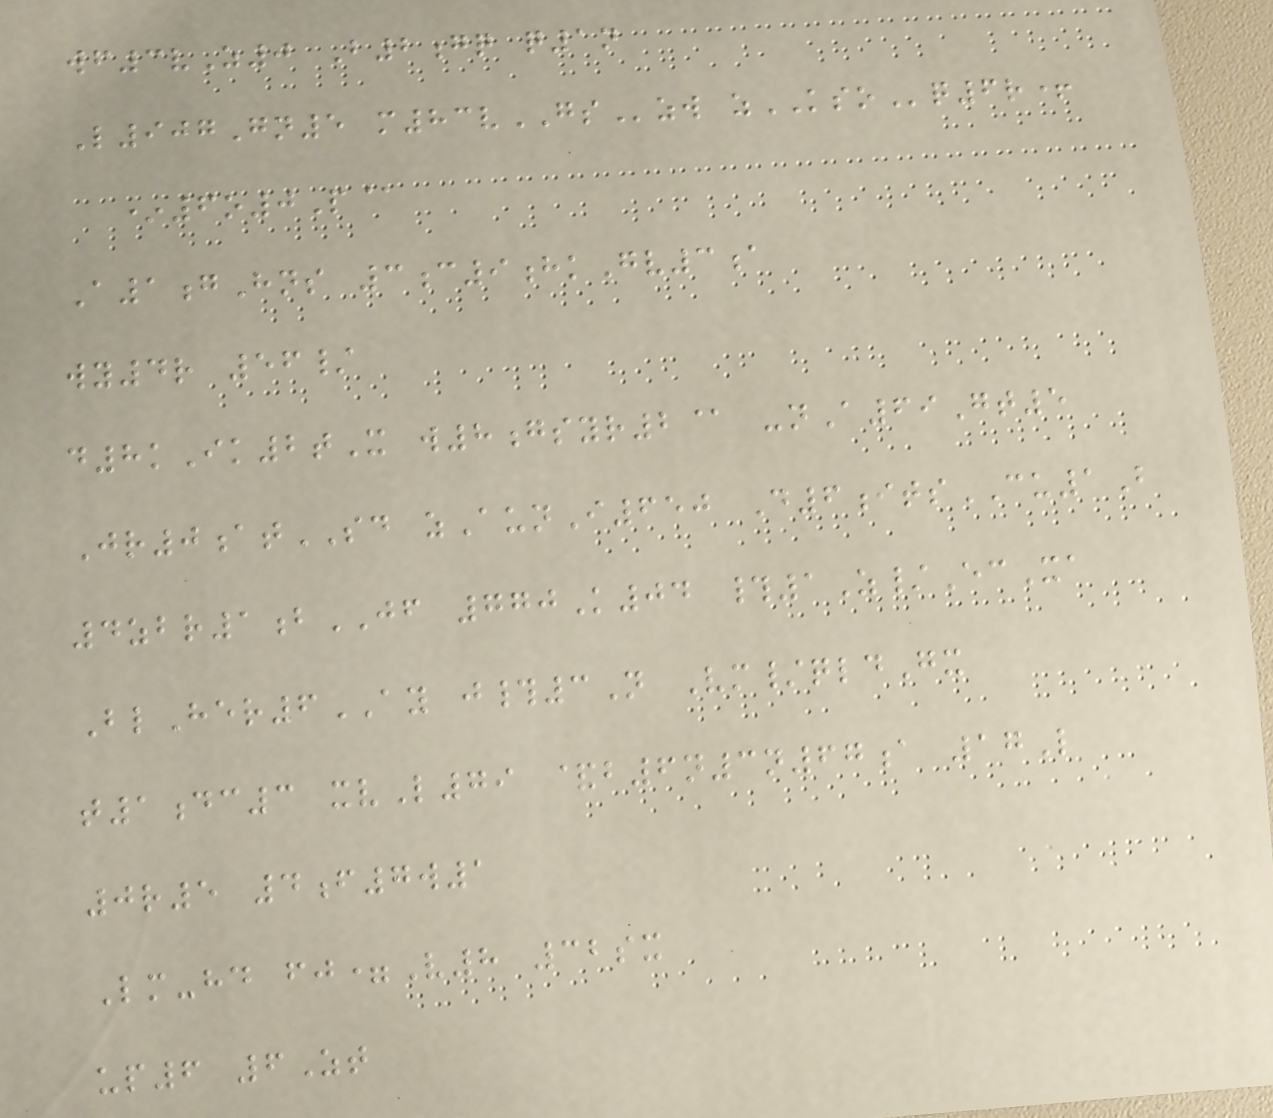wf3vZ0 B2gq q1n
L907Gn5 m83vGSzw zKSOq6r+
*6o0P@
A1gHns 3c9hkGv3a
wy4r 56/
d8kIk2tX w8gsyr2@ -nA69Gt5
Jr0atSD zAunI650 D6itsCU1B
4zbr1bJF 770K04 #1Z/EcXa
BlHer6AY j#3N Vm/qldGx
t1dc3 xvL79 &b6n3n67a 17L
0r5 4f7w1
Lm-hd fj=V8 32sx
up6 6Zt
